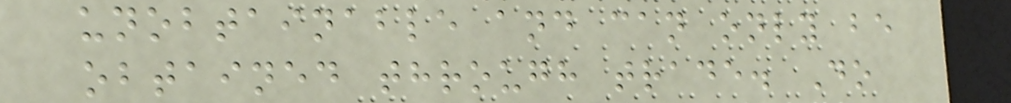unobtainable and can only be
obtained through trade. Do
